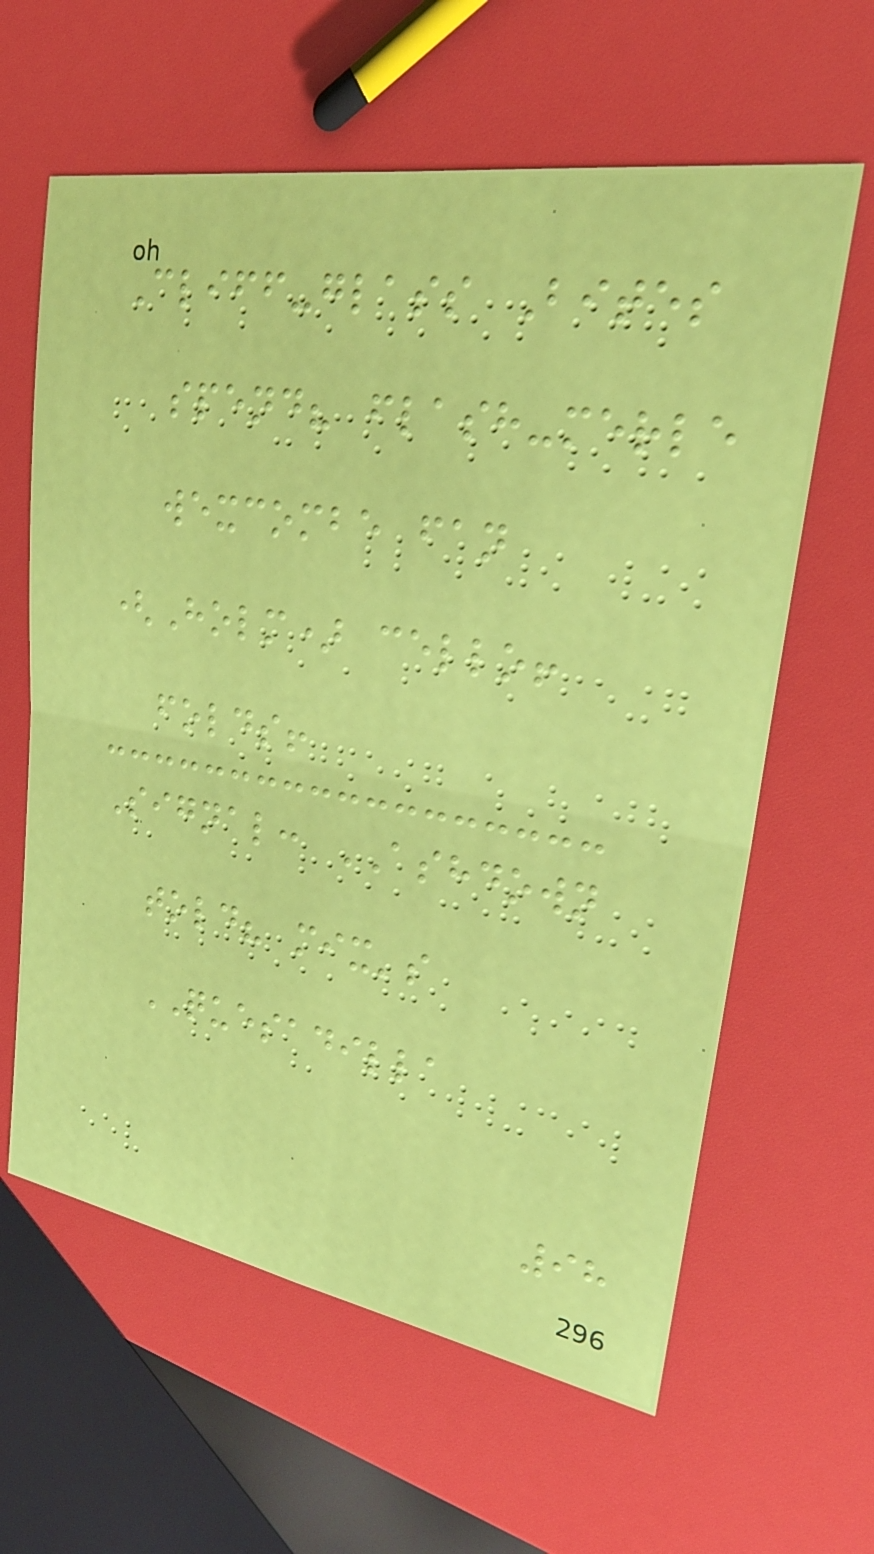Cliff-glass Bites
spend? flash-merle
wexcombe fan
(Holm) cello!
folds!
Signal: ASHDOWN
told? mix's
QUESADILLA
98
